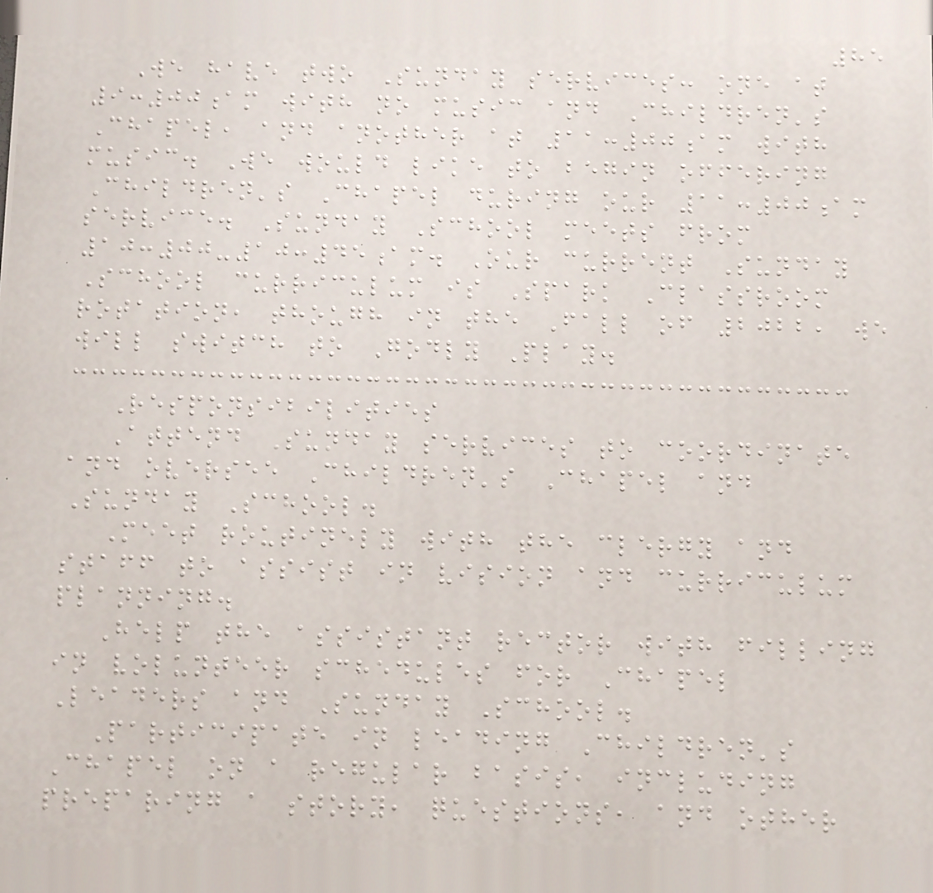85
We have two Sunday services: one at
9:00am with no music and Children's
Chapel, and another at 11:00am with
music. We would like to begin offering
Children's Chapel during our 11:00am
service. Sunday School meets from
10:00-10:45am. Our current Sunday
School curriculum is Spark Classroom
rotation, though in the Fall of 2022, we
will switch to Godly Play.
Responsibilities
Attend Sunday services to coordinate
and oversee Children's Chapel and
Sunday School.
Meet routinely with the clergy and
staff to assist in vision and curriculum
planning.
Help the assistant rector with filling
in volunteer schedules for Chapel
Leaders and Sunday School.
Participate in leading Children's
Chapel on a regular basis, including
preparing a story, questions, and other
